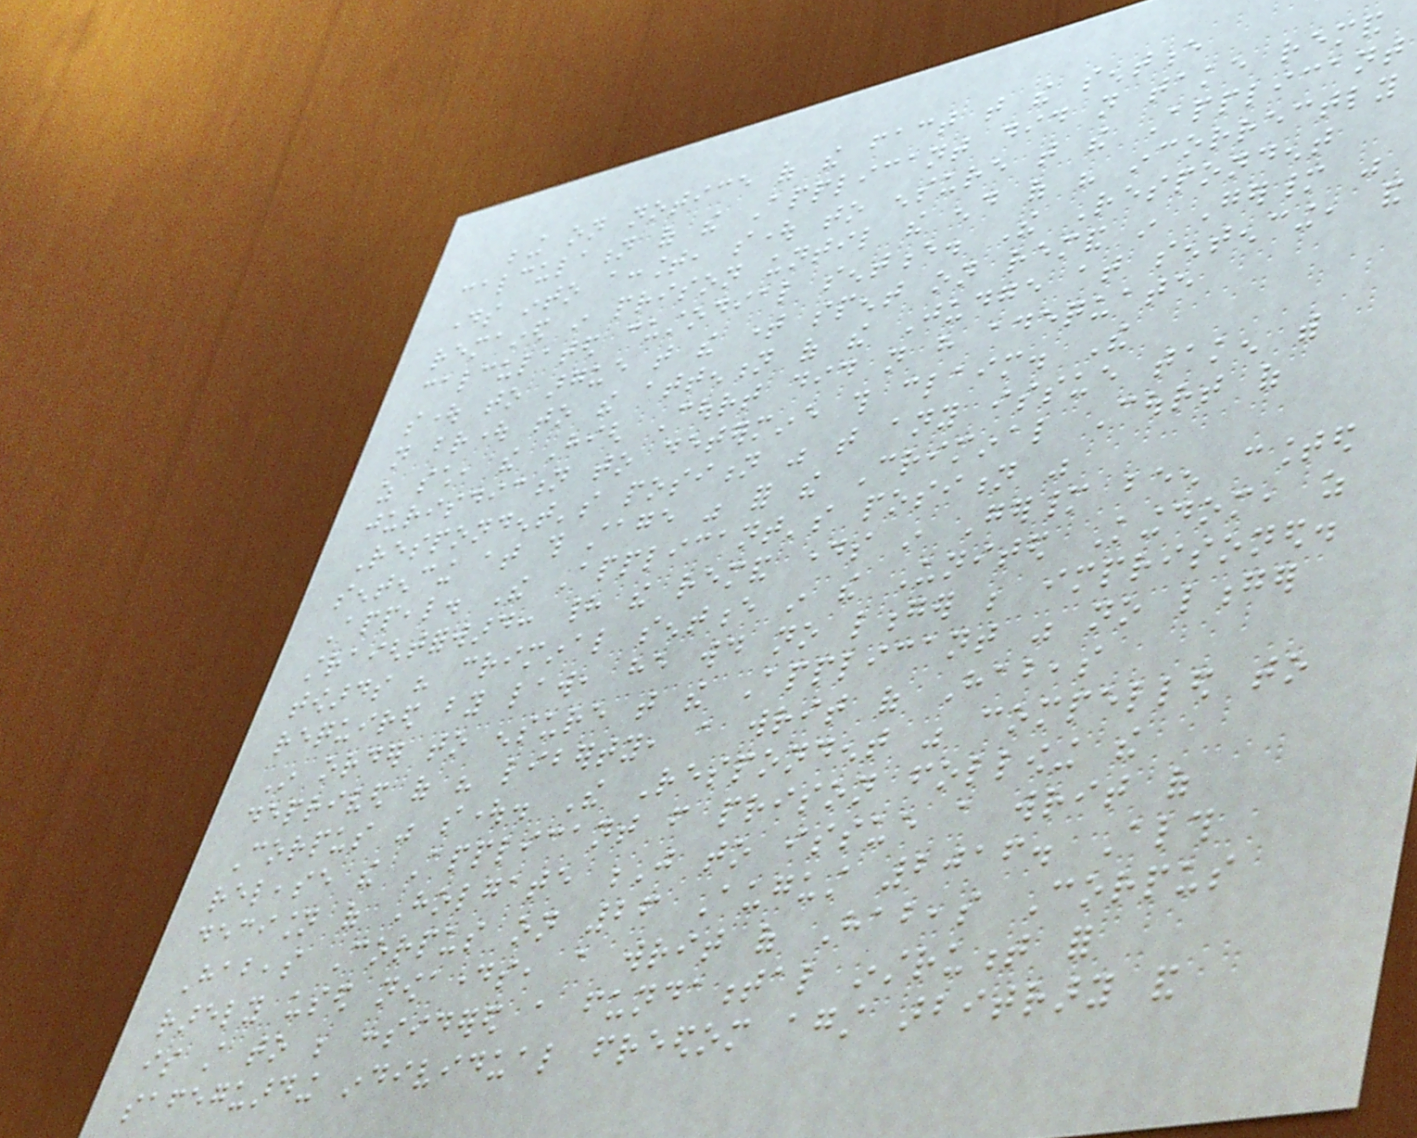being on notice of the fact that the sentence
calculation of the Applicant did not take remand
days into account, sought to ensure that the Applicant
remained in prison until the end of his incorrectly
calculated custodial sentence. The Respondent
sought to argue that the time spent on remand in Germany was
not brought to the attention of the Judge at sentencing, and
as such, the High Court did not have adequate
jurisdiction to determine this claim. The
Respondent's position was that any issue taken with
sentencing at this stage was for the Criminal Court of
Appeal. The Applicant's position was
straightforward: had the remand days in Germany been counted
towards his criminal sentence in the United Kingdom, as
required by law, he would no longer be imprisoned.
In order to ensure that the Applicant was no longer
deprived of his liberty, a writ of Habeas
Corpus was sought. The Respondent was compelled to
release the Applicant from prison following the
decision of Holgate J to issue a writ of
Habeas Corpus on 26 August 2016. Although
rarely used nowadays, a writ of Habeas Corpus
is still to be considered a fundamental instrument for
safeguarding individual freedom against arbitrary and
